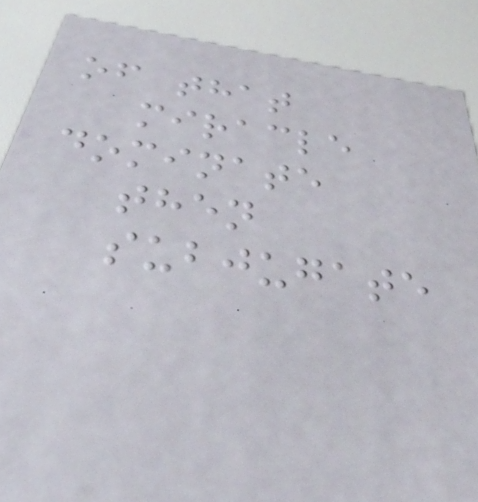of that
miracle
dominate
then
subjugate
